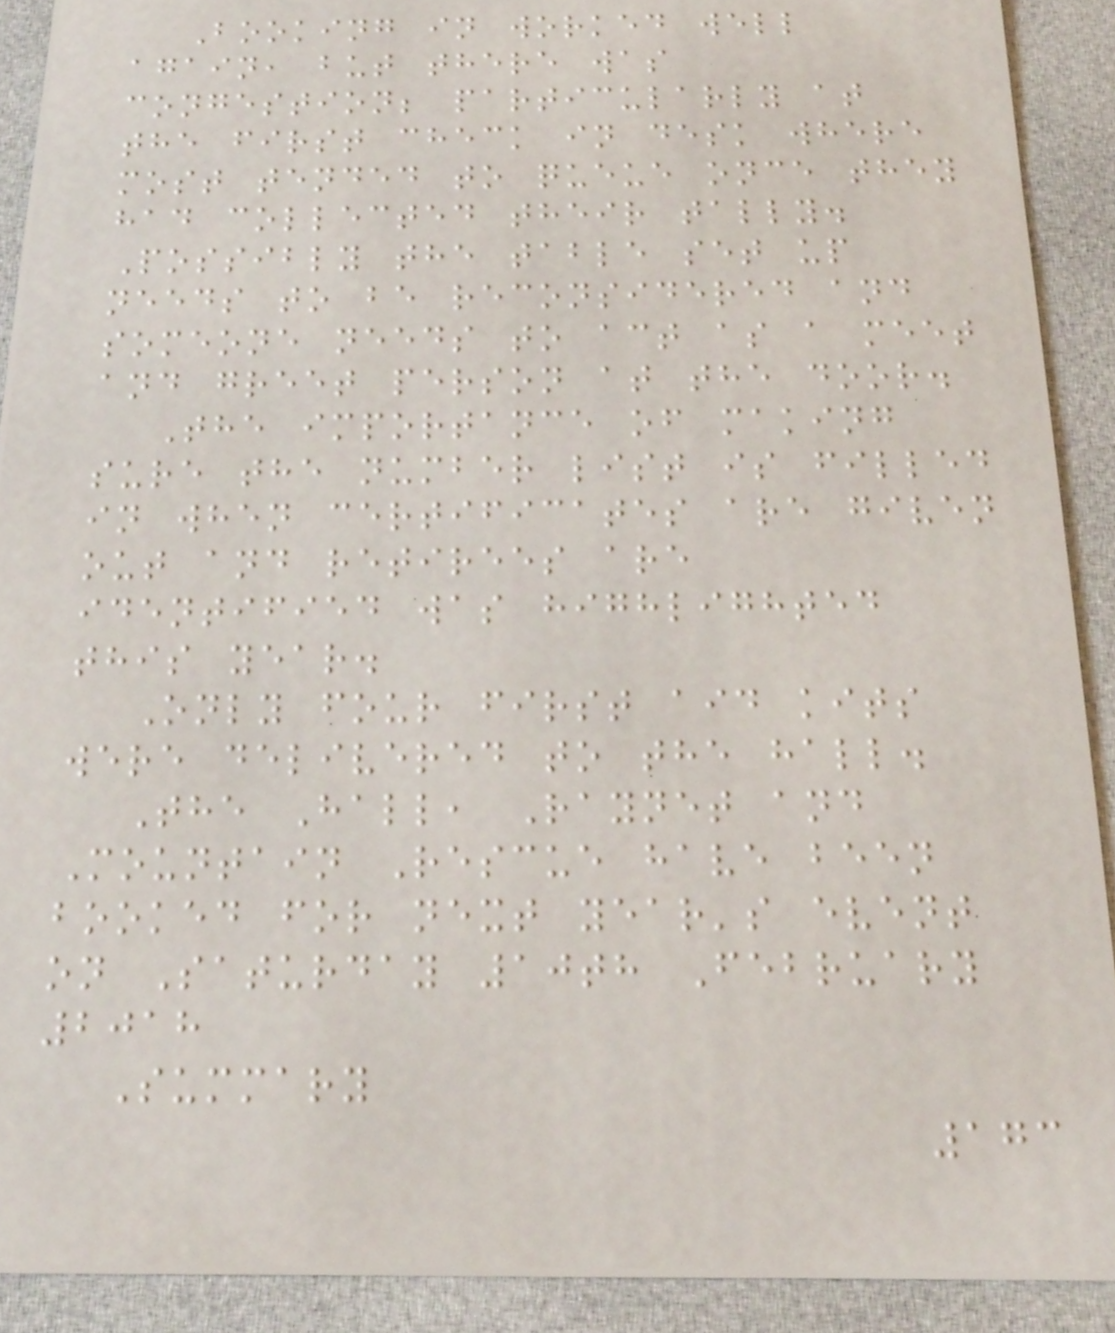Booking in worked well
again, but there was
congestion; particularly at
the first check in desk where
most tended to queue once they
had collected their tally.
Possibly the table set up
needs to be reconsidered and
someone needs to act as a meet
and greet person at the door.
The importance of making
sure the number list is filled
in when certificates are given
out and retirees are
identified was highlighted
this year.
Only four first aid kits
were delivered to the hall.
The Hall, Raynet and
Mountain Rescue have been
booked for next year's event
on Saturday 10th February
2018
Summary
173
